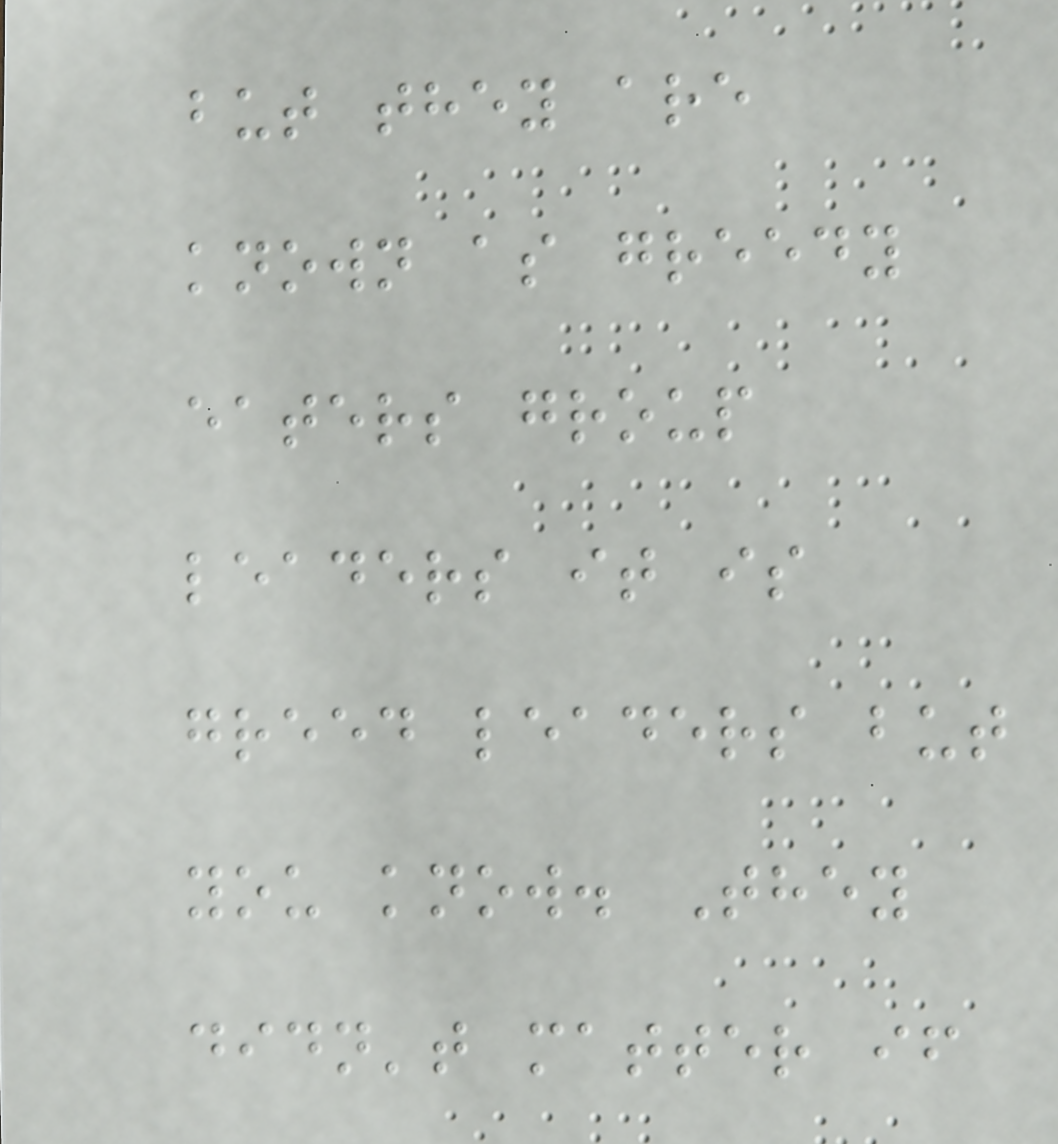but they are
known as greedy
eaters group
leaders it is
greed leaders but
you know. They
didn't matter if
